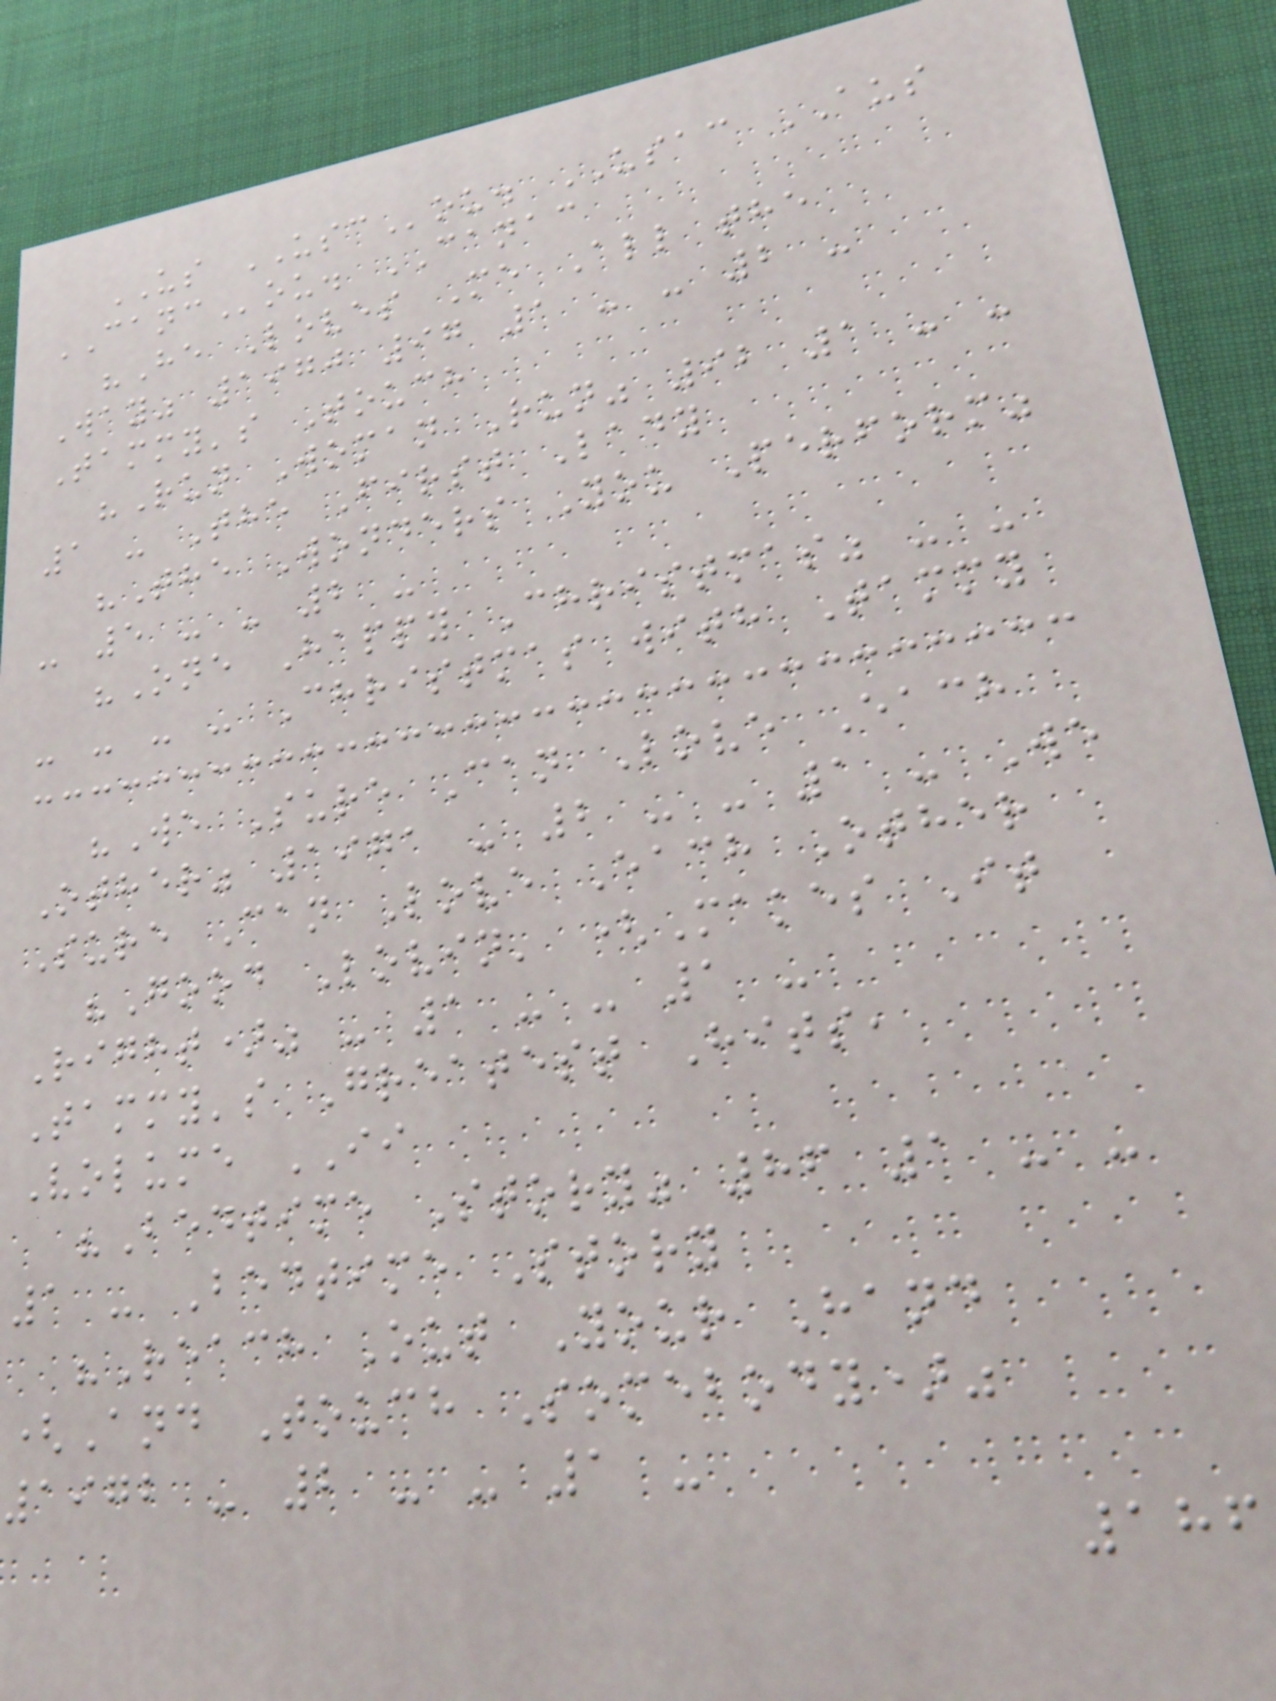US USCou. USAC AUS
CANCou. CANAC
"He Loves Me All the
Way" 1970 97 1 - - 2 -
Tammy's Touch
"Run Woman Run" 92 1 - -
1 - The First Lady
"The Wonders You Perform"
- 5 - - 2 -
"One Happy Christmas" - -
- - - - Christmas with Tammy
"We Sure Can Love Each
Other" 1971 - 2 - - 1 - We
Sure Can Love Each Other
"Good Lovin' (Makes It
Right)" - 1 - - 1 -
Tammy's Greatest Hits,
Volume II
"Bedtime Story" 86 1 - -
1 - Bedtime Story
"Reach Out Your Hand
(And Touch Somebody)"
1972 - 2 - - 1 -
186
